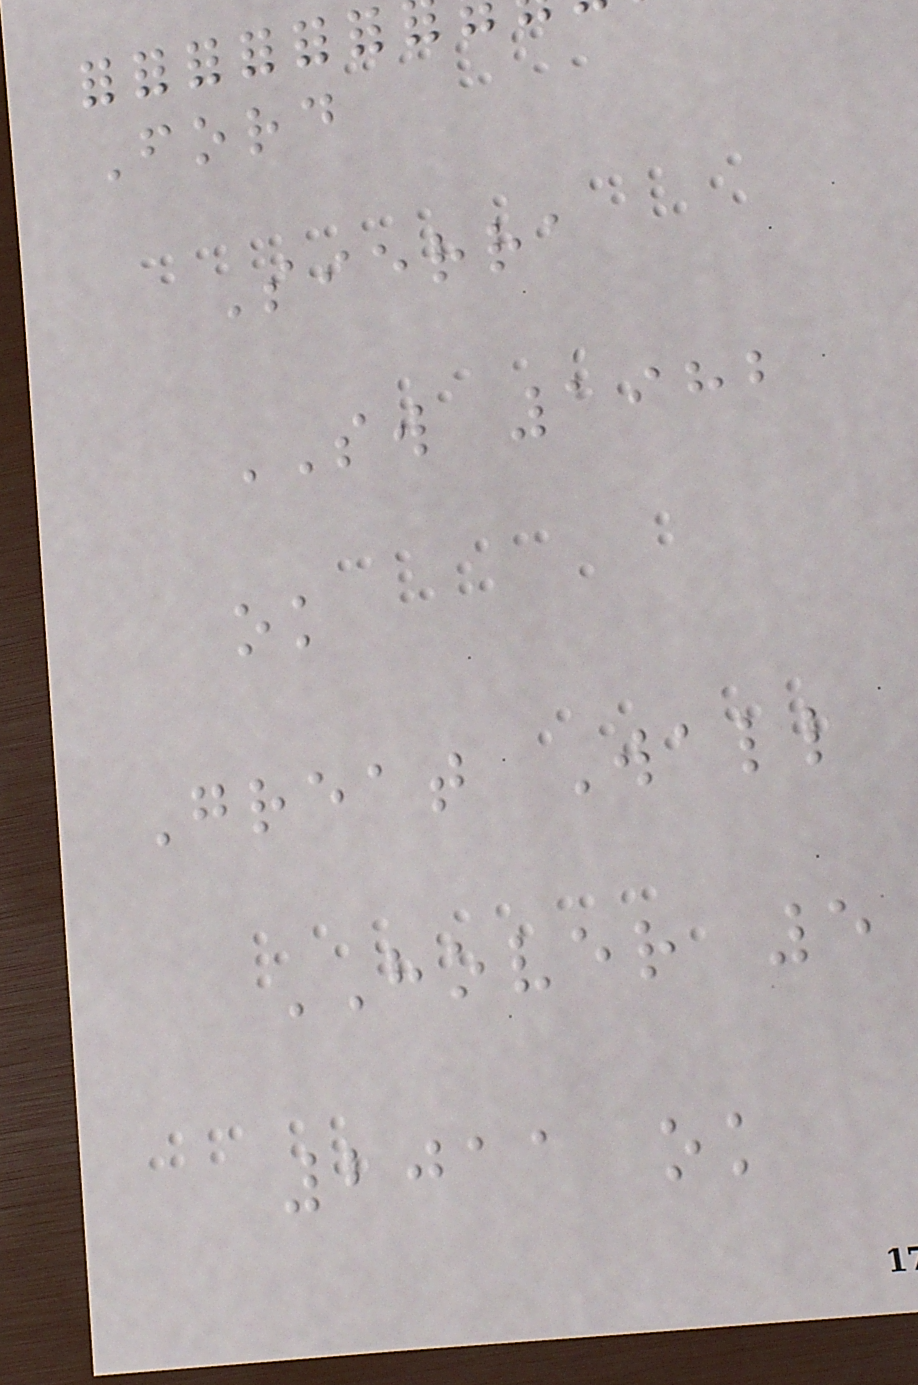Ford
Sierra
SW 1982
ok
Great Wall
HOVER 5
2011 ok
